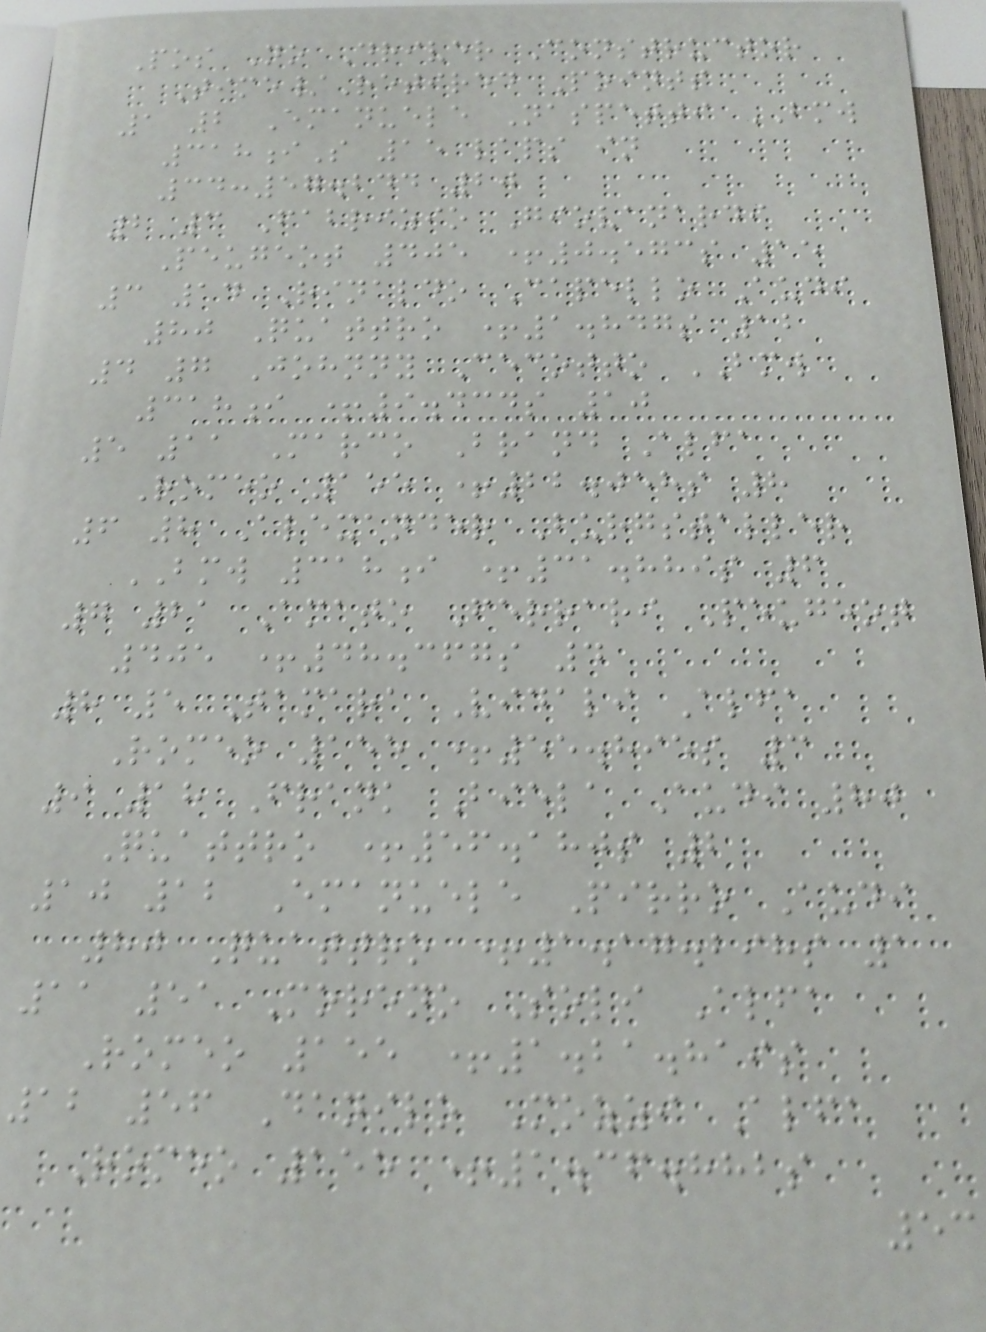Pos No Driver Constructor
Time/Retired Points
1 2 Emanuele Naspetti BMW
318iS 15 laps in
34:57.244 20
2 3 Fabrizio Giovanardi
Peugeot 405 +0.573s 15
3 14 Rinaldo Capello Audi
80 Quattro +1.847s 12
4 7 Johnny Cecotto BMW
318i +9.434s 10
5 11 Marco Brand Alfa
Romeo 155 +22.058s 8
6 8 Alexander Burgstaller
BMW 318i +31.889s 6
7 21 Amato Ferrari Peugeot
405 +48.367s 4
8 5 Tamara Vidali Alfa
Romeo 155 +55.895s 3
9 18 Frank Biela Audi 80
Quattro +56.180s 2
10 12 Emanuele Pirro Audi
80 Quattro +1.17.298s 1
11 51 Moreno Soli Alfa
Romeo 155 +1.21.819s
12 56 Danilo Mozzi Alfa
Romeo 155 +1.36.882s
53
